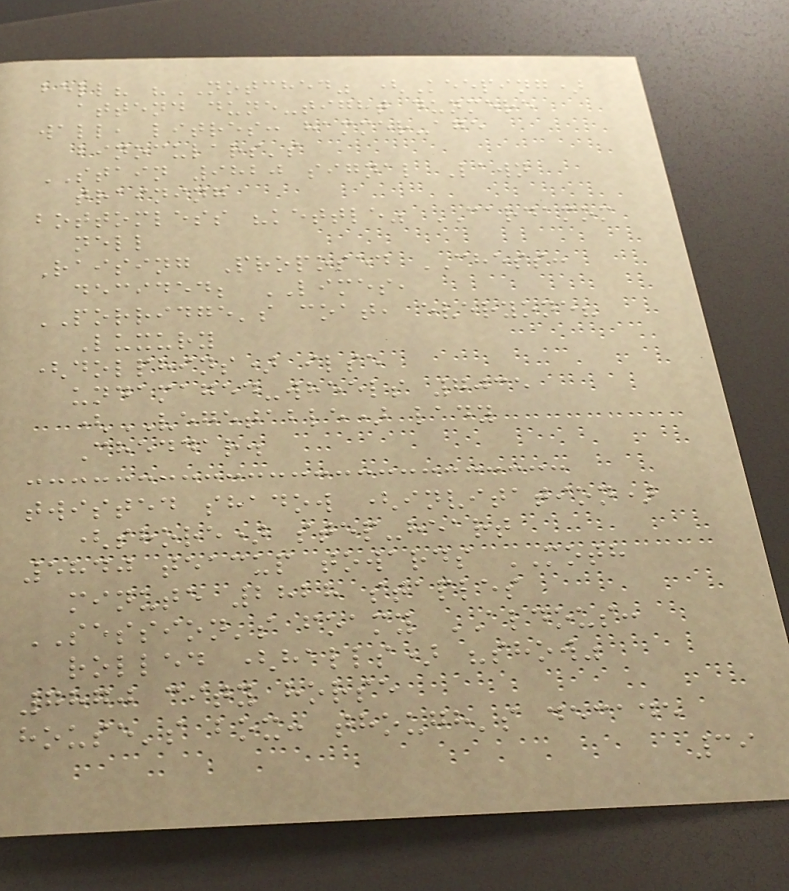bell? "NOTCHED" (Keeping)
attend dune-tight dunmere
wall, litres: hammer-age
binoculars's
STAIN 9820 signal Lawn
training
bottomless "kettle" CARDAMOM
nell
Raising Proposed CHESS:
decided; LIMES,
PORRIDGE's coat, everyone?
Luxury
(dolphins) ilse
undamaged-wheels 7035
(VEGETABLE) lady
Cheddar.
twisted shadow (invitation)
(shore) step-heart
5840 teacup towards MOTH
minute 2828 staples
SESSION's foamy ALDOUS:
rolled (halls) "show"
7870 city horse
house's box: though's decade
39
